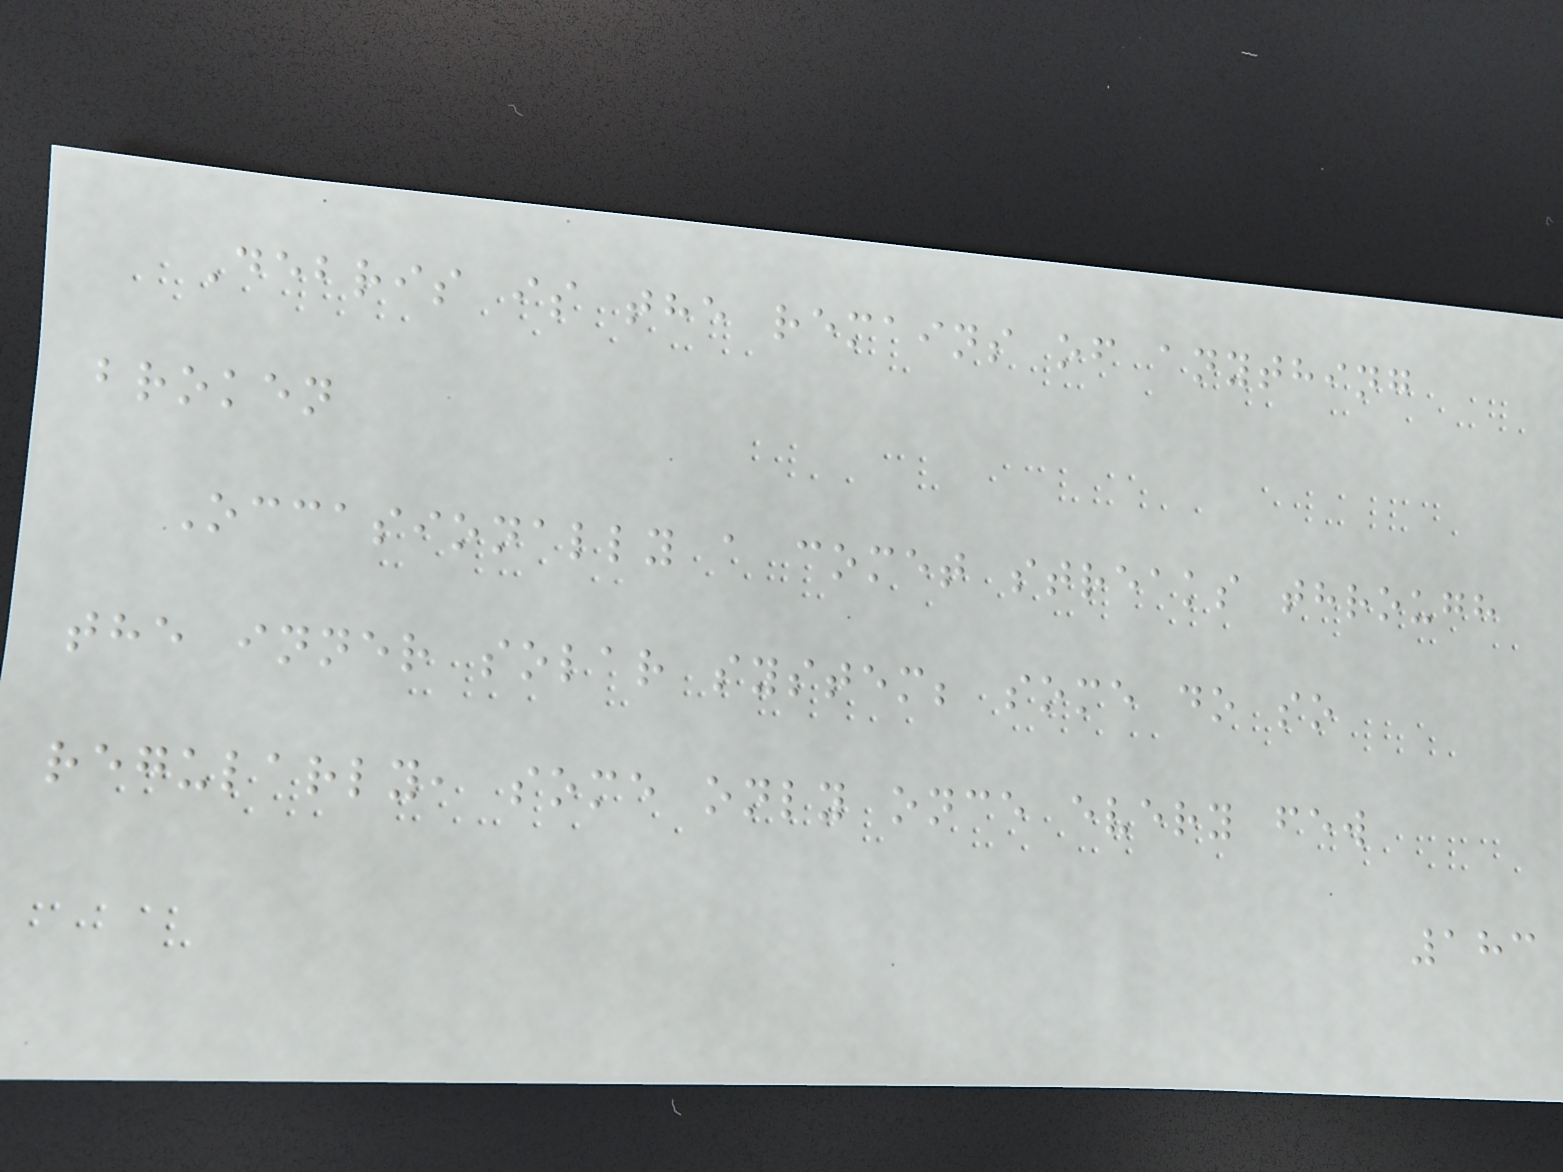Debris is the remains of anything
broken
Occasionally a comet streaks through
the inner solar system; some do so
regularly, some only once every few
183
